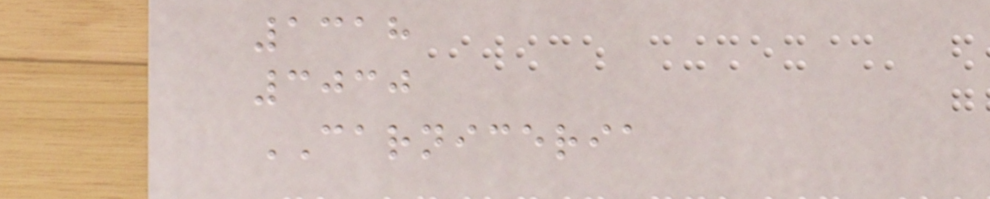1318
3030
CARNICERIA
